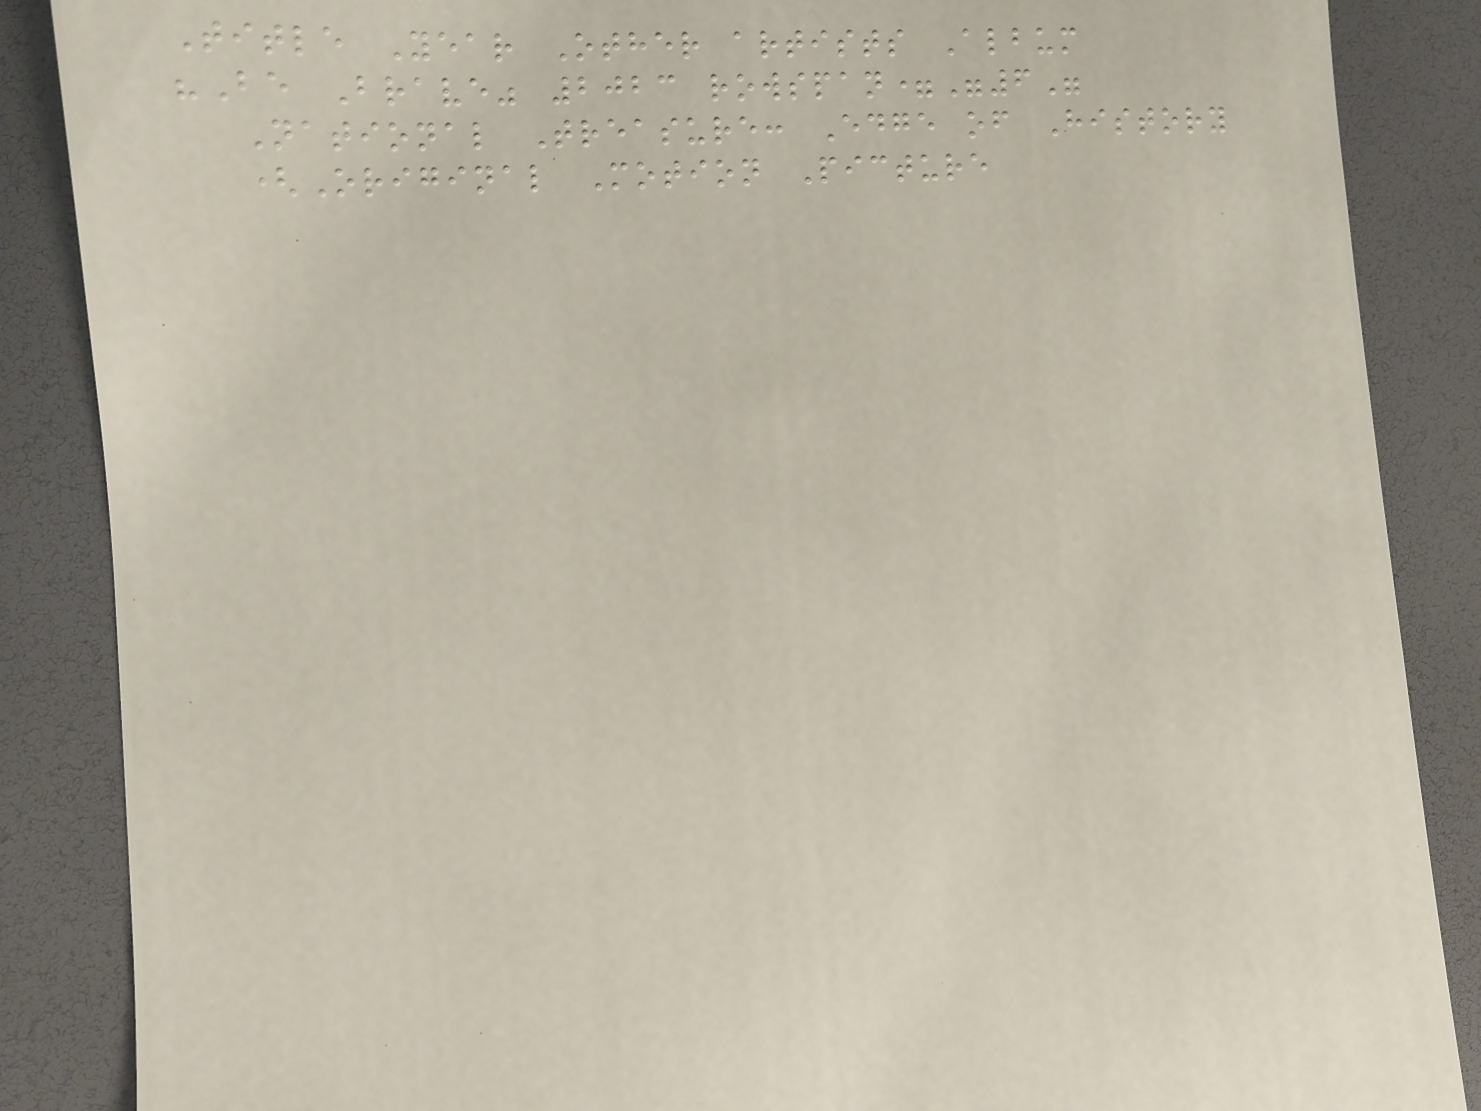Title Year Other artists Album
"Be Brave" 2023 rowspan="6"
National Treasure: Edge of History
(Original Motion Picture
